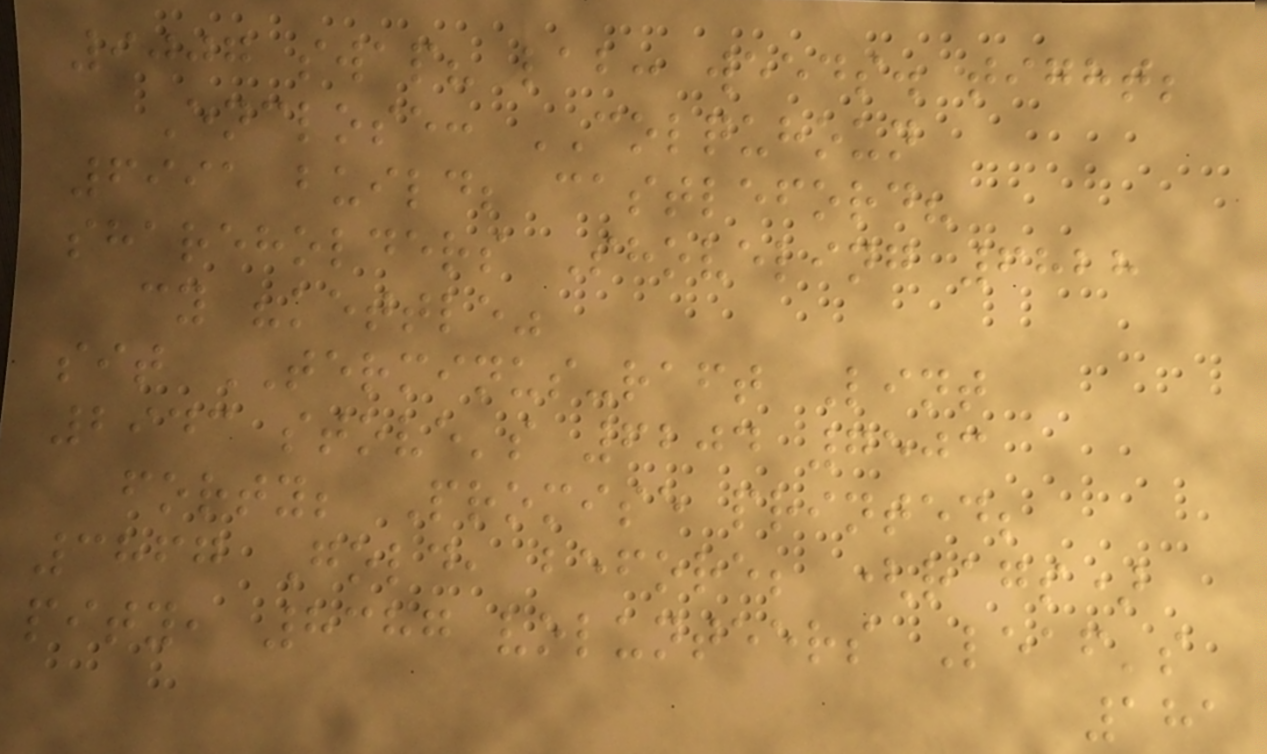9007 swap? lab: weeds. tight;
Enclose: COLQUHOUN
6991 build; castleford?
shareholders Shoveling 6828
cy "kettle"
sit TERMINUS-raft Lint
2943 stove's 6204 7503
forty; Promise printed;
3867 Gold, before; (rags)
pity, 8387 volunteers Leaf's
181
